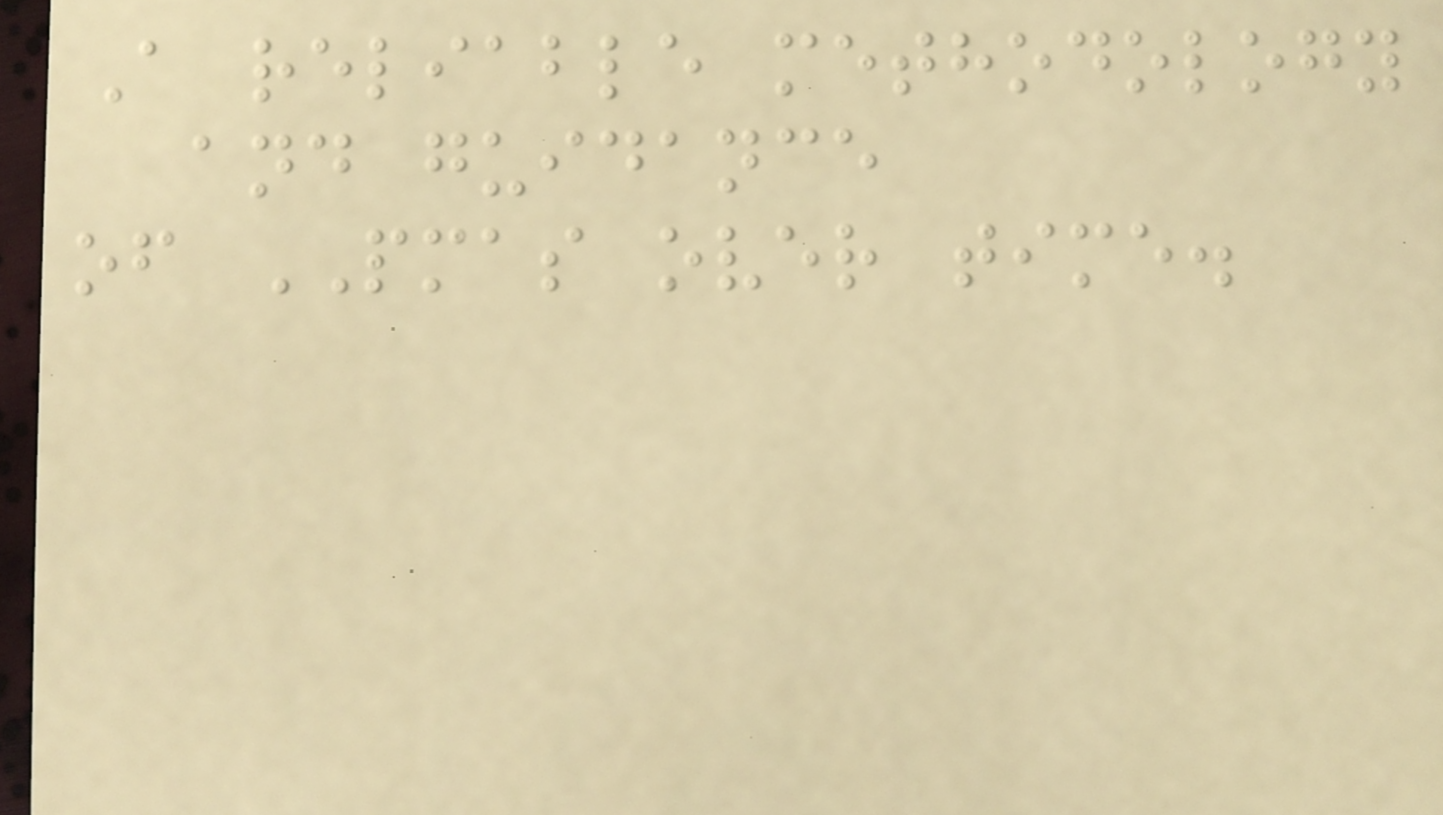A reliable methodology
and guidance
of PMAS over time.
